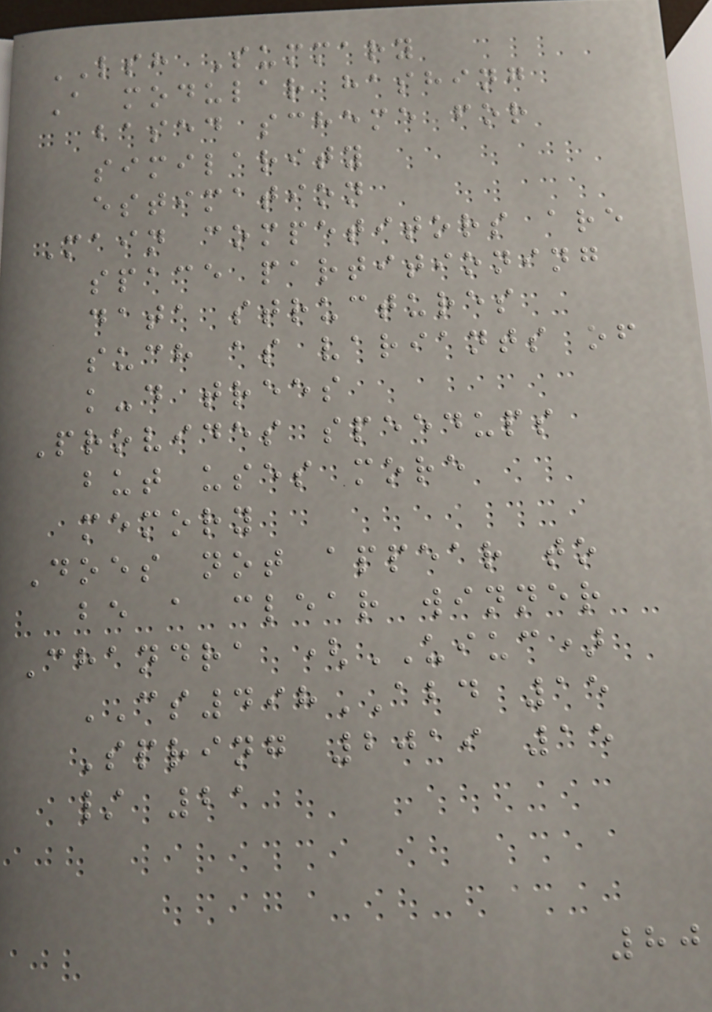LSH Summary
A modular hashing
based scheme for
similarity
estimation
Main competitors are
space partitioning
data structures
such as variants of
k-d trees
Provides speedups
but uses more
memory
Does not appear to
be a clear winner
Chandra (UIUC)
CS498ABD 15
Spring 2019 15
/ 21
80
